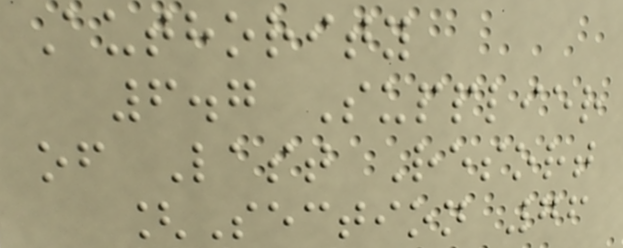Authority
6.7 Supplier
of Last Resort
[Section 76
